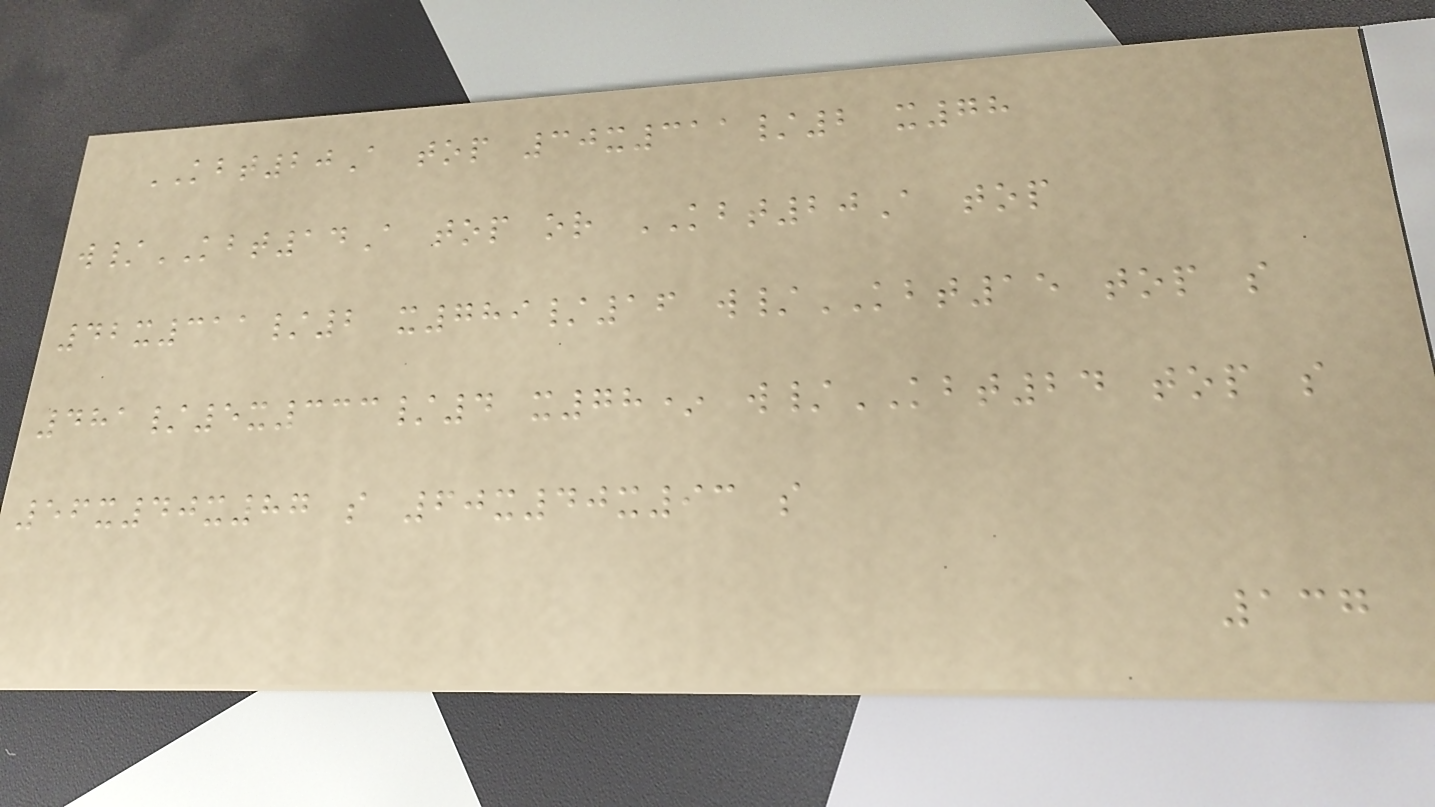KBT20A top 30x311/2 x78
w/KBT14A top or KBT20A top
42x311/2 x789/16 w/KBT15 top s
481/5x333/4 x78* w/KBT24 top s
56x40x87 s 60x40x93 s
137
